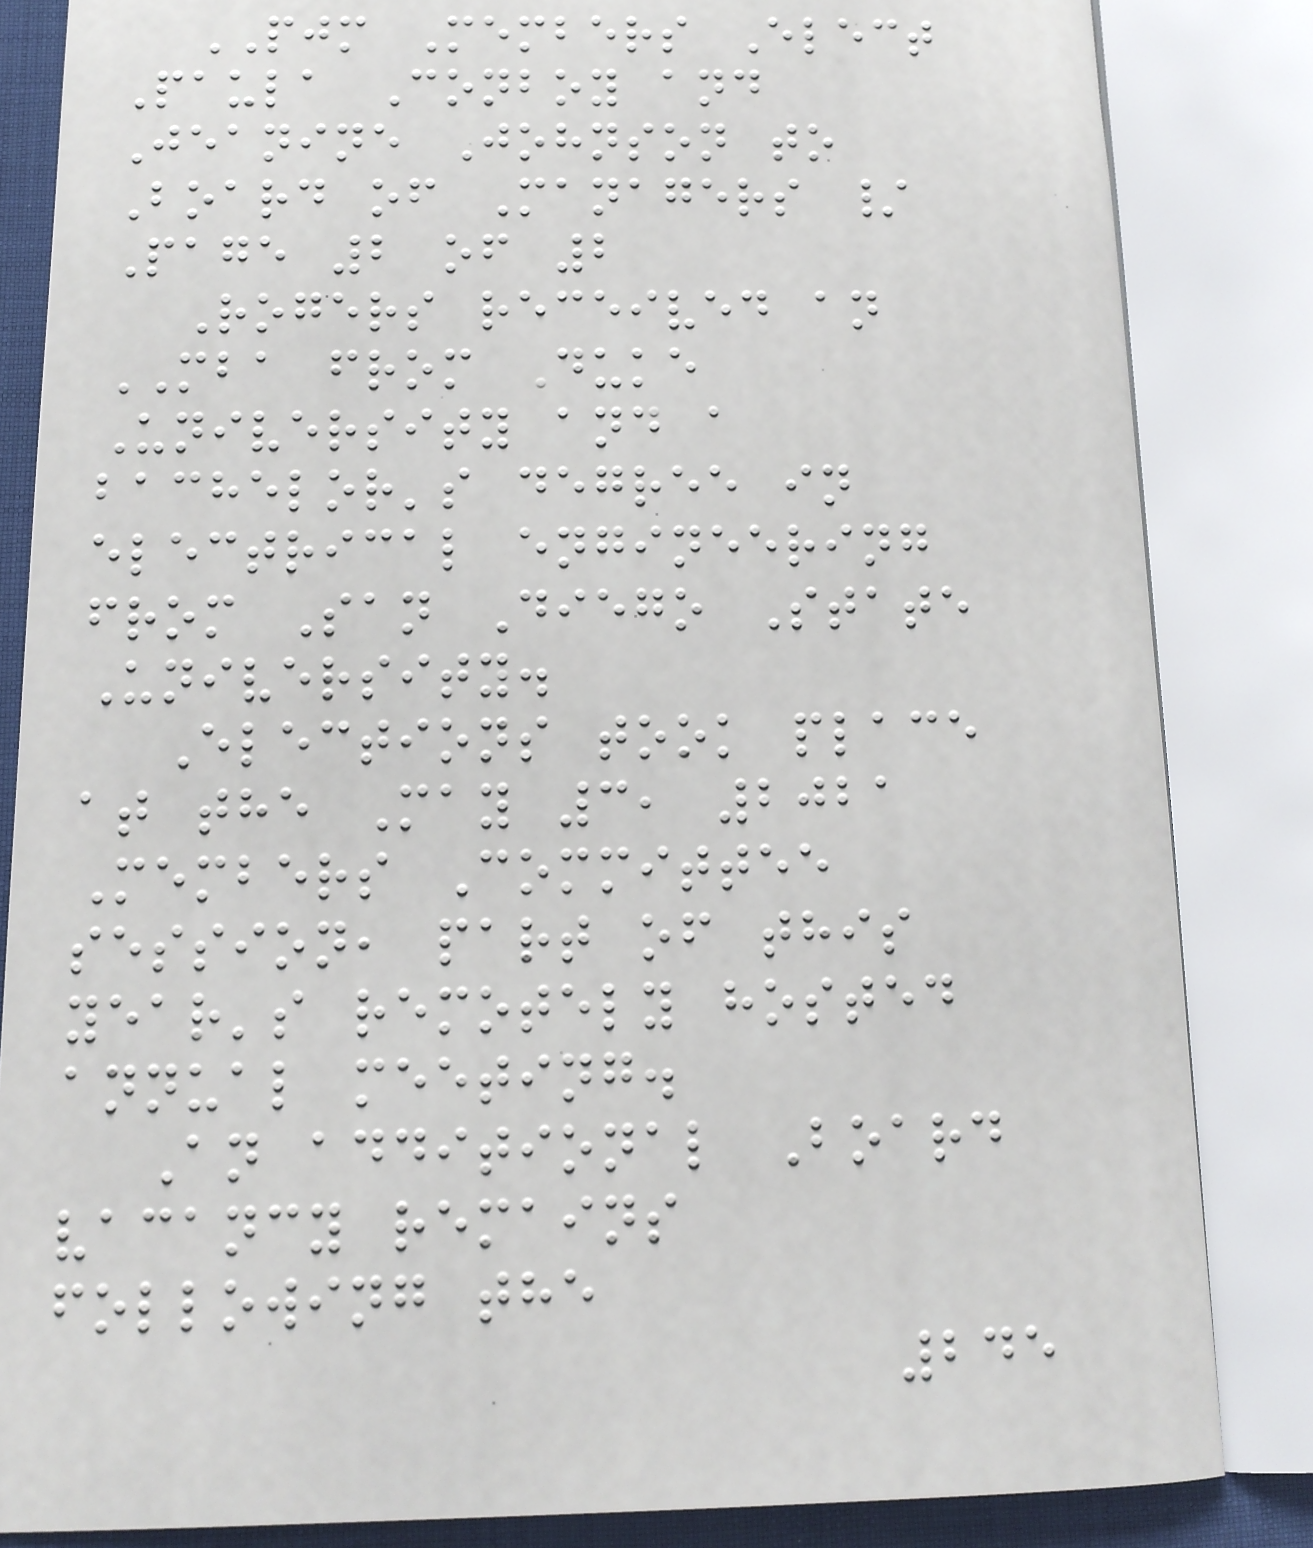PJM Members Elect
Paula Conboy and
Jeanine Johnson to
Board of Managers /
Page 2 of 2
Rogers received an
MBA from Duke
University and a
bachelor's degree in
electrical engineering
from San Diego State
University.
Elections took place
at the May 3, 2021
Members Committee
session, part of this
year's remotely hosted
annual meeting.
An additional Board
vacancy remains
following the
245
